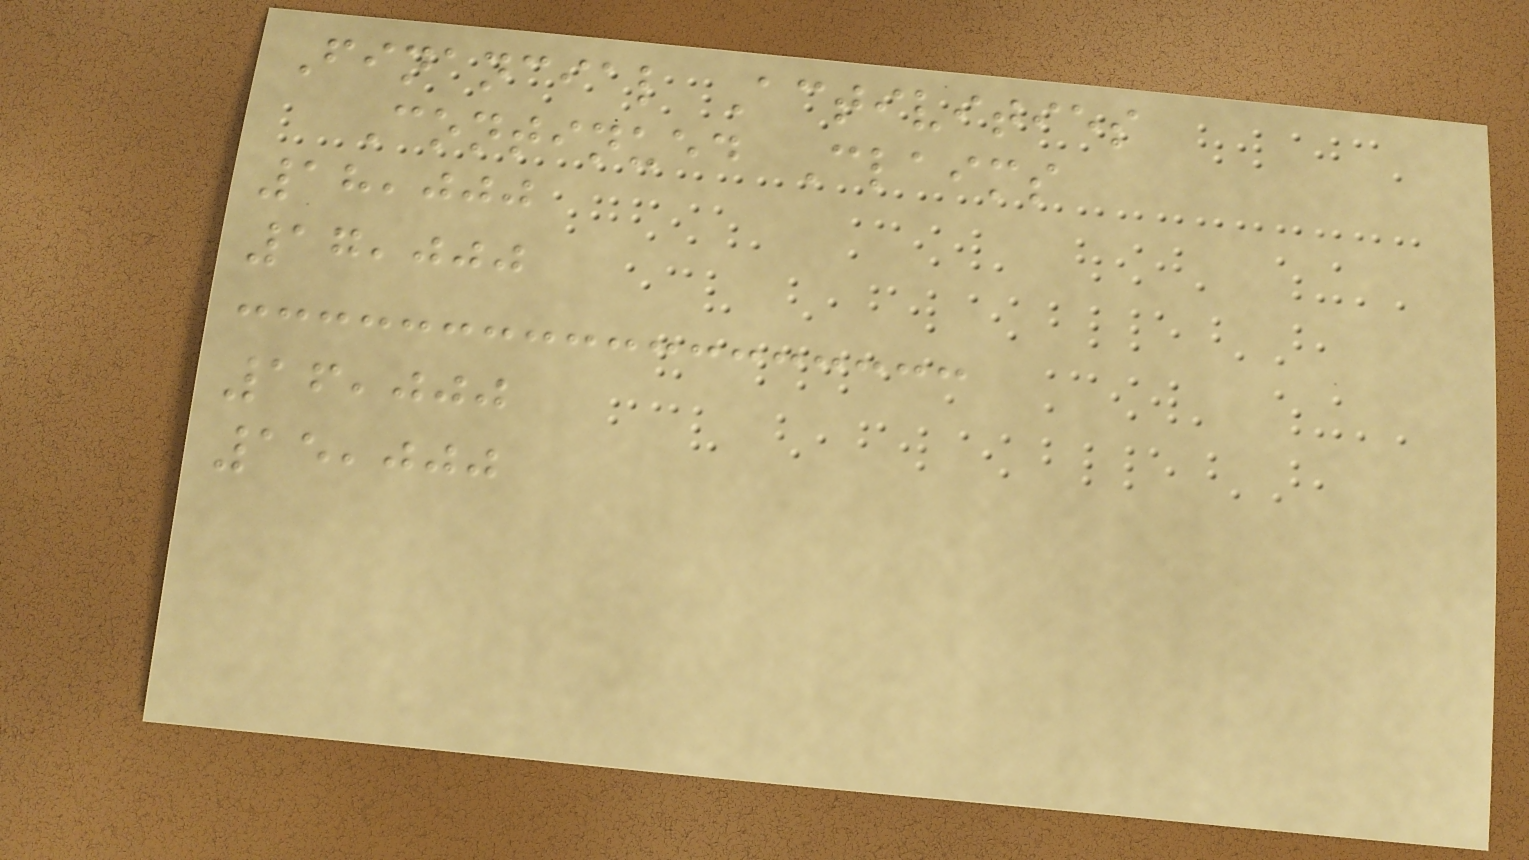Financial Activities
Continued Claims
18,000
17,000
16,000
15,000
